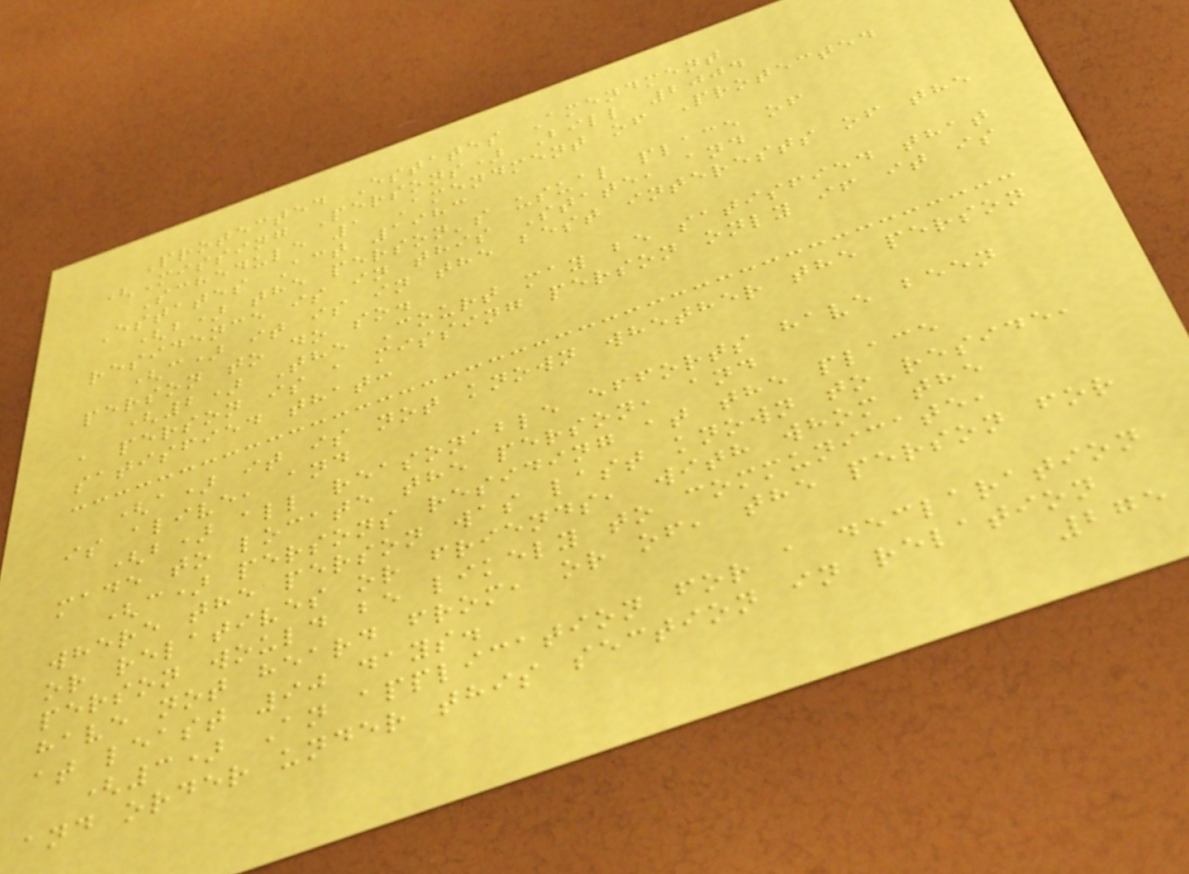Protected Estates Amendment
(Missing Persons) Bill 2004
Schedule 1 Amendment of Protected
Estates Act 1983
(b) the person's usual place of
residence is in this State, and
(c) it is in the best interests of the
person to do so.
(2) The Court may be satisfied that
a person is a missing person only if it is
satisfied that:
(a) it is not known whether the person
is alive, and
(b) all reasonable efforts have been
made to locate the person, and
(c) persons residing at the place
where the person was last known to reside,
or relatives or friends, with whom the
person would be likely to communicate,
have not heard from, or of, the person for
at least 90 days.
(3) An application for a declaration
and order under this section in relation
275
